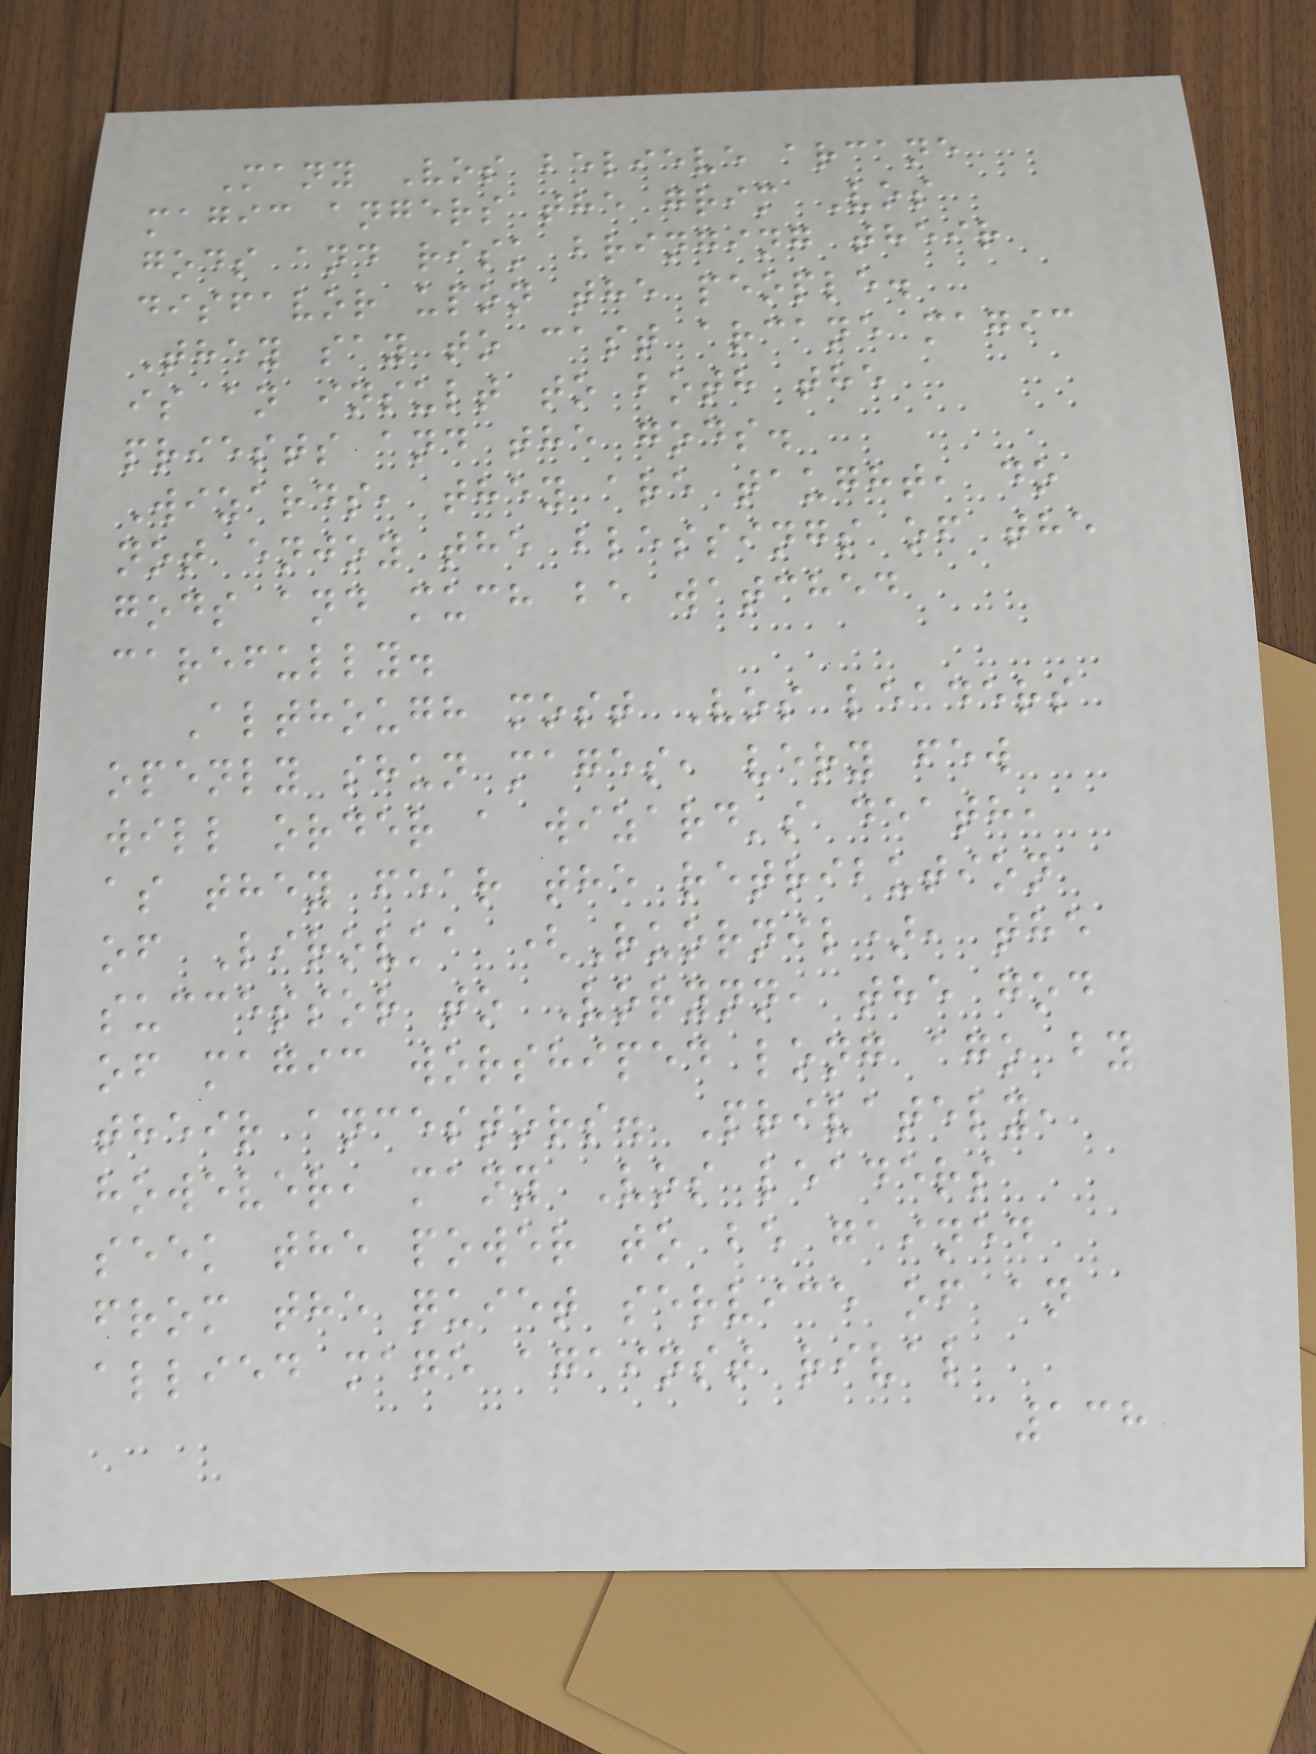Many Vos believe arcane
magic angers the grim Vos
gods and risk bringing their
disfavor upon the people.
They say to cast arcane magic
is an insult to both the
priests and the gods.
Wizards, they are taught, do
not enjoy the blessings of the
gods and much be watched
carefully.
Although most Vos leaders
openly shun mages, very few
will order a wizard's death,
as they fear the retribution
of Lirovka (Ruornil), the
successor to Vorynn, the god
of magic worshiped long ago by
their ancestors. Privately,
however, many Vos leaders
seek the power to be gained
from the quiet service of an
allied mage against rival
138
